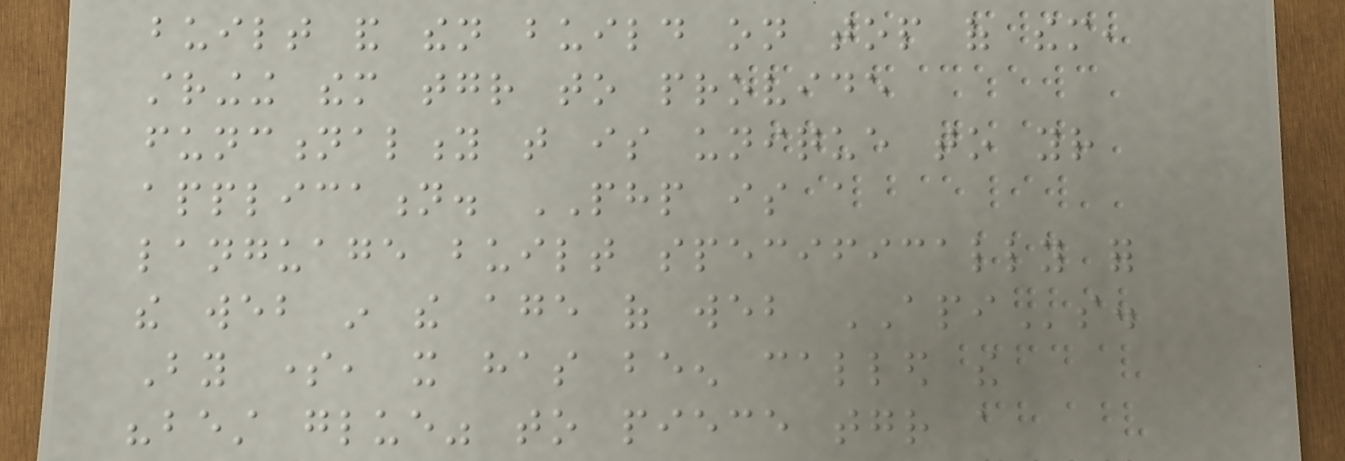built and then build on top of them,
stringing them together to provide
functionality that is unique to your
application. PHP is a
language built specifically for
the web in the age of web APIs.
By some, it has been called the
"best glue" to piece together a
